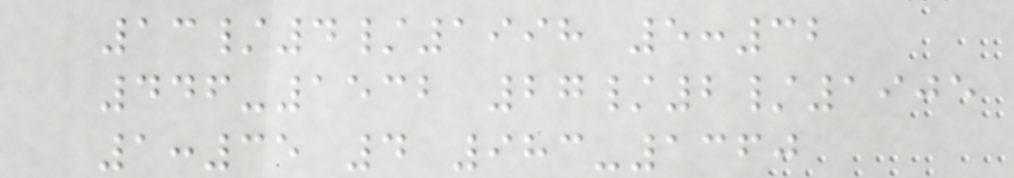13/4/1998 5:32
446-1532 27/2/1905
1:35 4 983-1360
